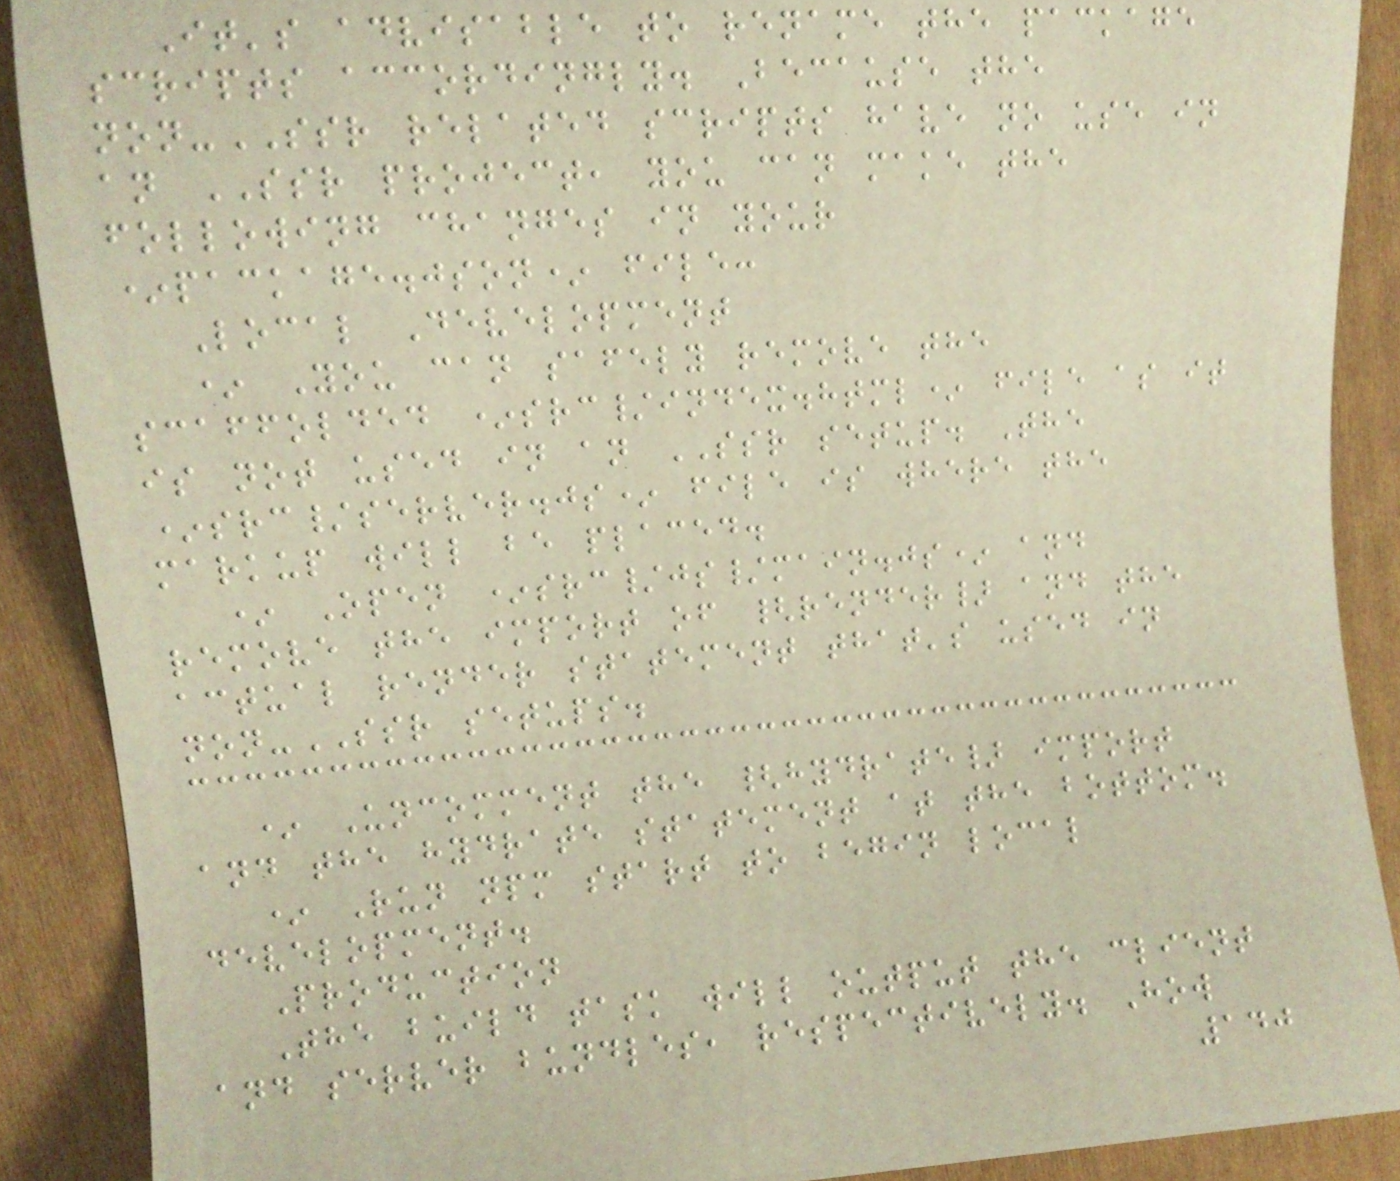It's advisable to rename the package
scripts accordingly. Because the
non-SSR related scripts have no use in
an SSR project, you can make the
following changes in your
*package.json* file:
Local Development
* You can safely remove the
scaffolded *src/index.html* file as it
is not used in an SSR setup. The
*src/server.js* file is where the
markup will be placed.
* Open *src/js/main.js* and
remove the import of {render} and the
actual render statement that's used in
non-SSR setups.
* Uncomment the {hydrate} import
and the hydrate statement at the bottom.
* Run npm start to begin local
development.
Production
The build task will output the client
and server bundles, respectively. How
140
